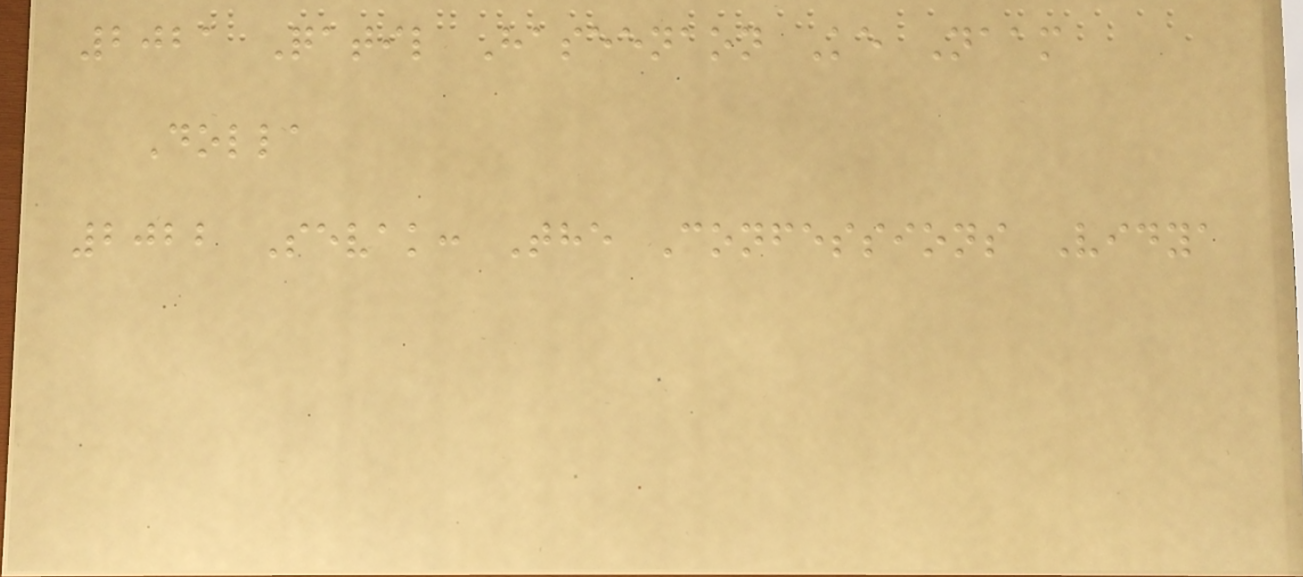2021 Qatil Haseenaon Ke Naam
Dolla
2022 Sevak: The Confessions Vidya
